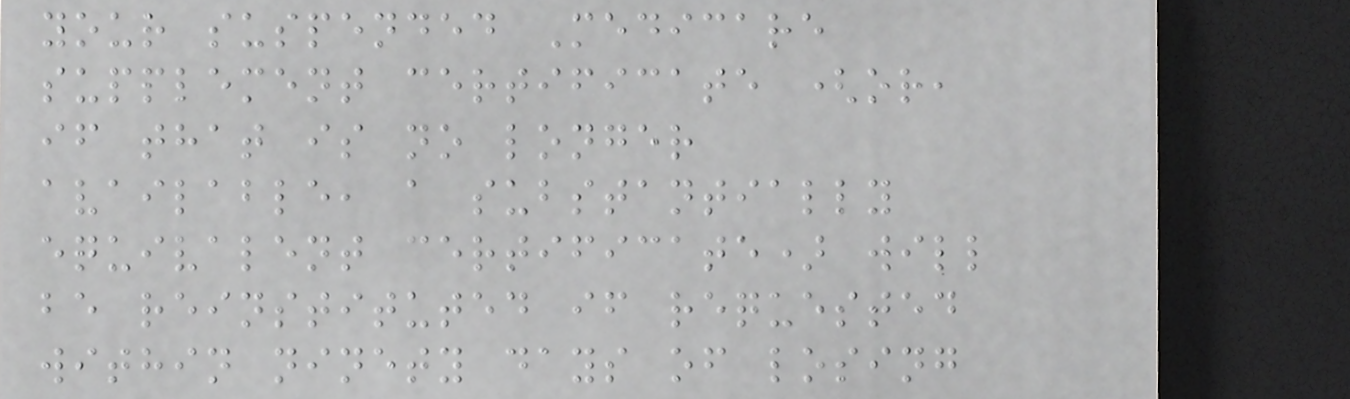your suspended Medicare
supplement certificate (or,
if that is no longer
available, a substantially
equivalent certificate) will
be reinstituted if requested
within ninety days of losing
